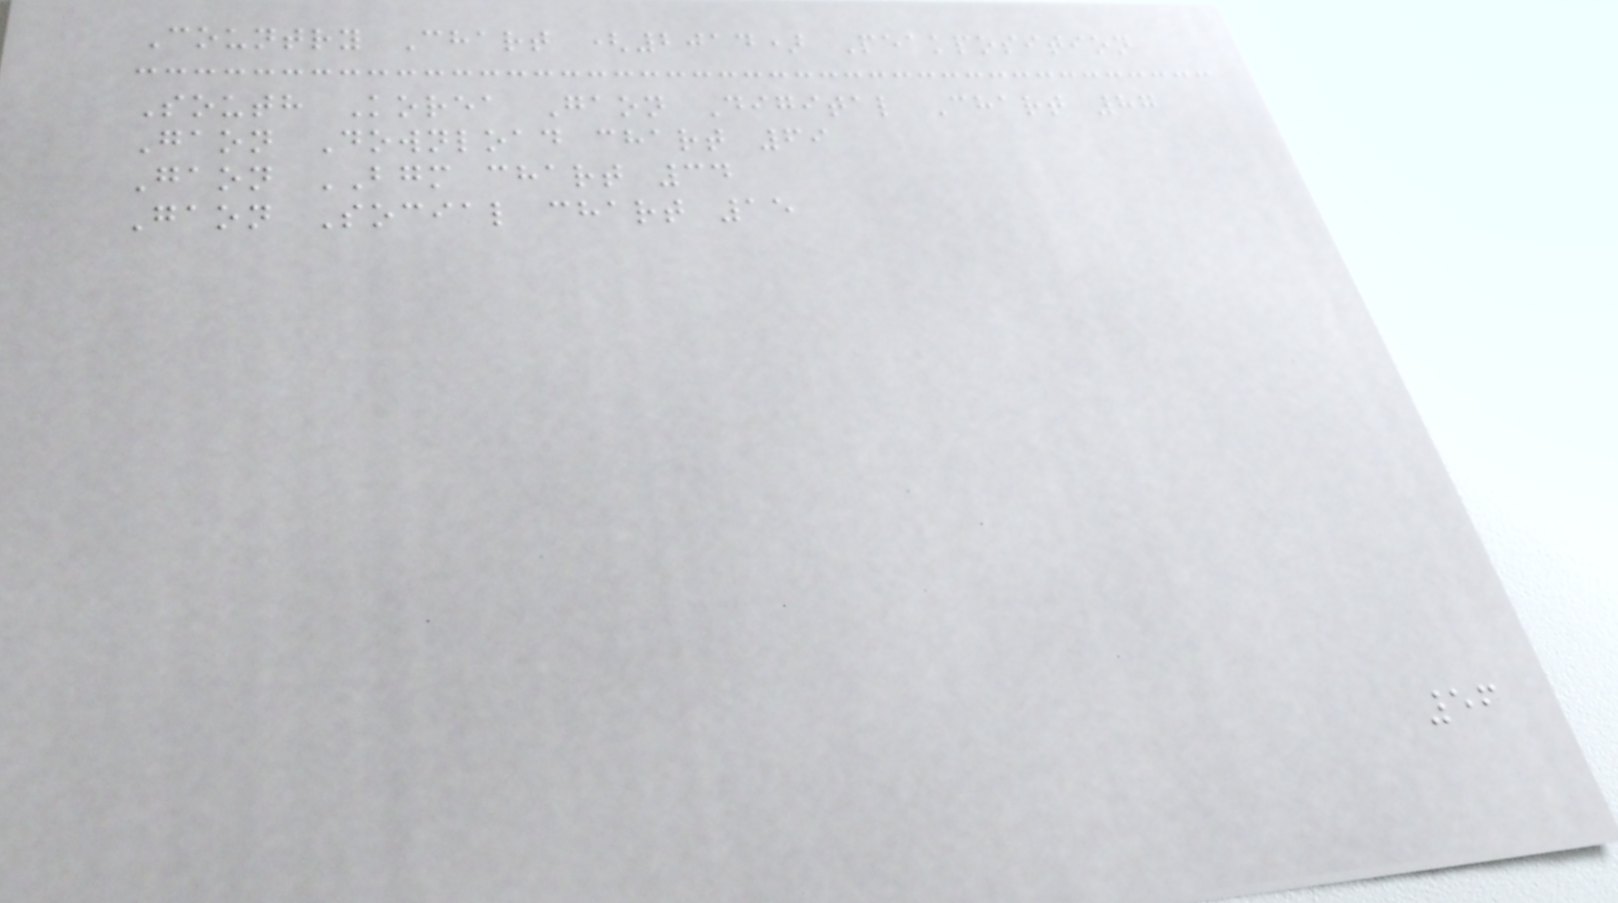Country Chart (2014) Peakposition
South Korea Gaon Digital Chart 87
Gaon Download chart 69
Gaon BGM chart 34
Gaon Social chart 15
56
